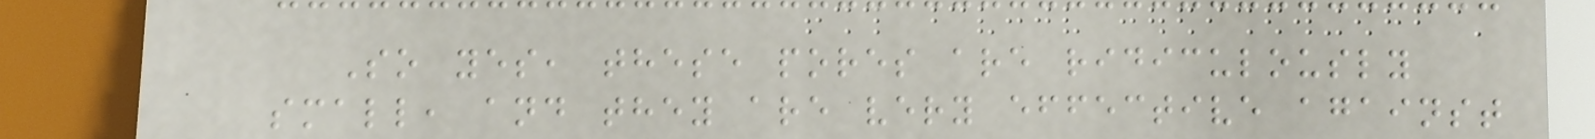So yes, these pores are ridiculously
small, and they are very effective against
